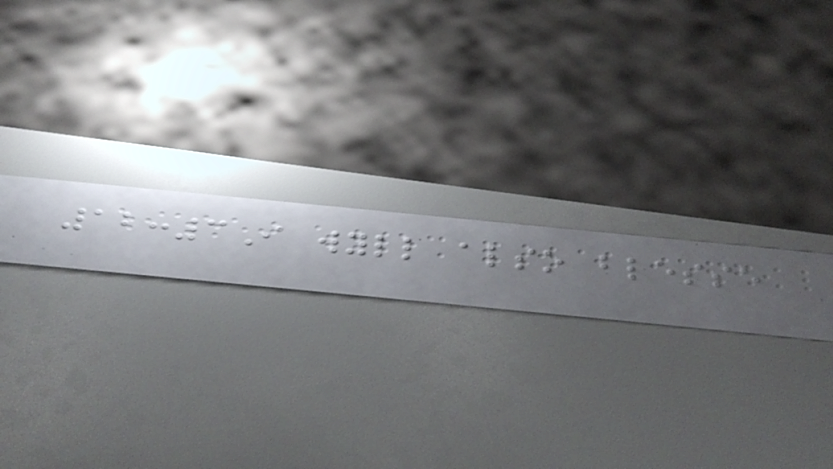12:3I wyll also blesse
